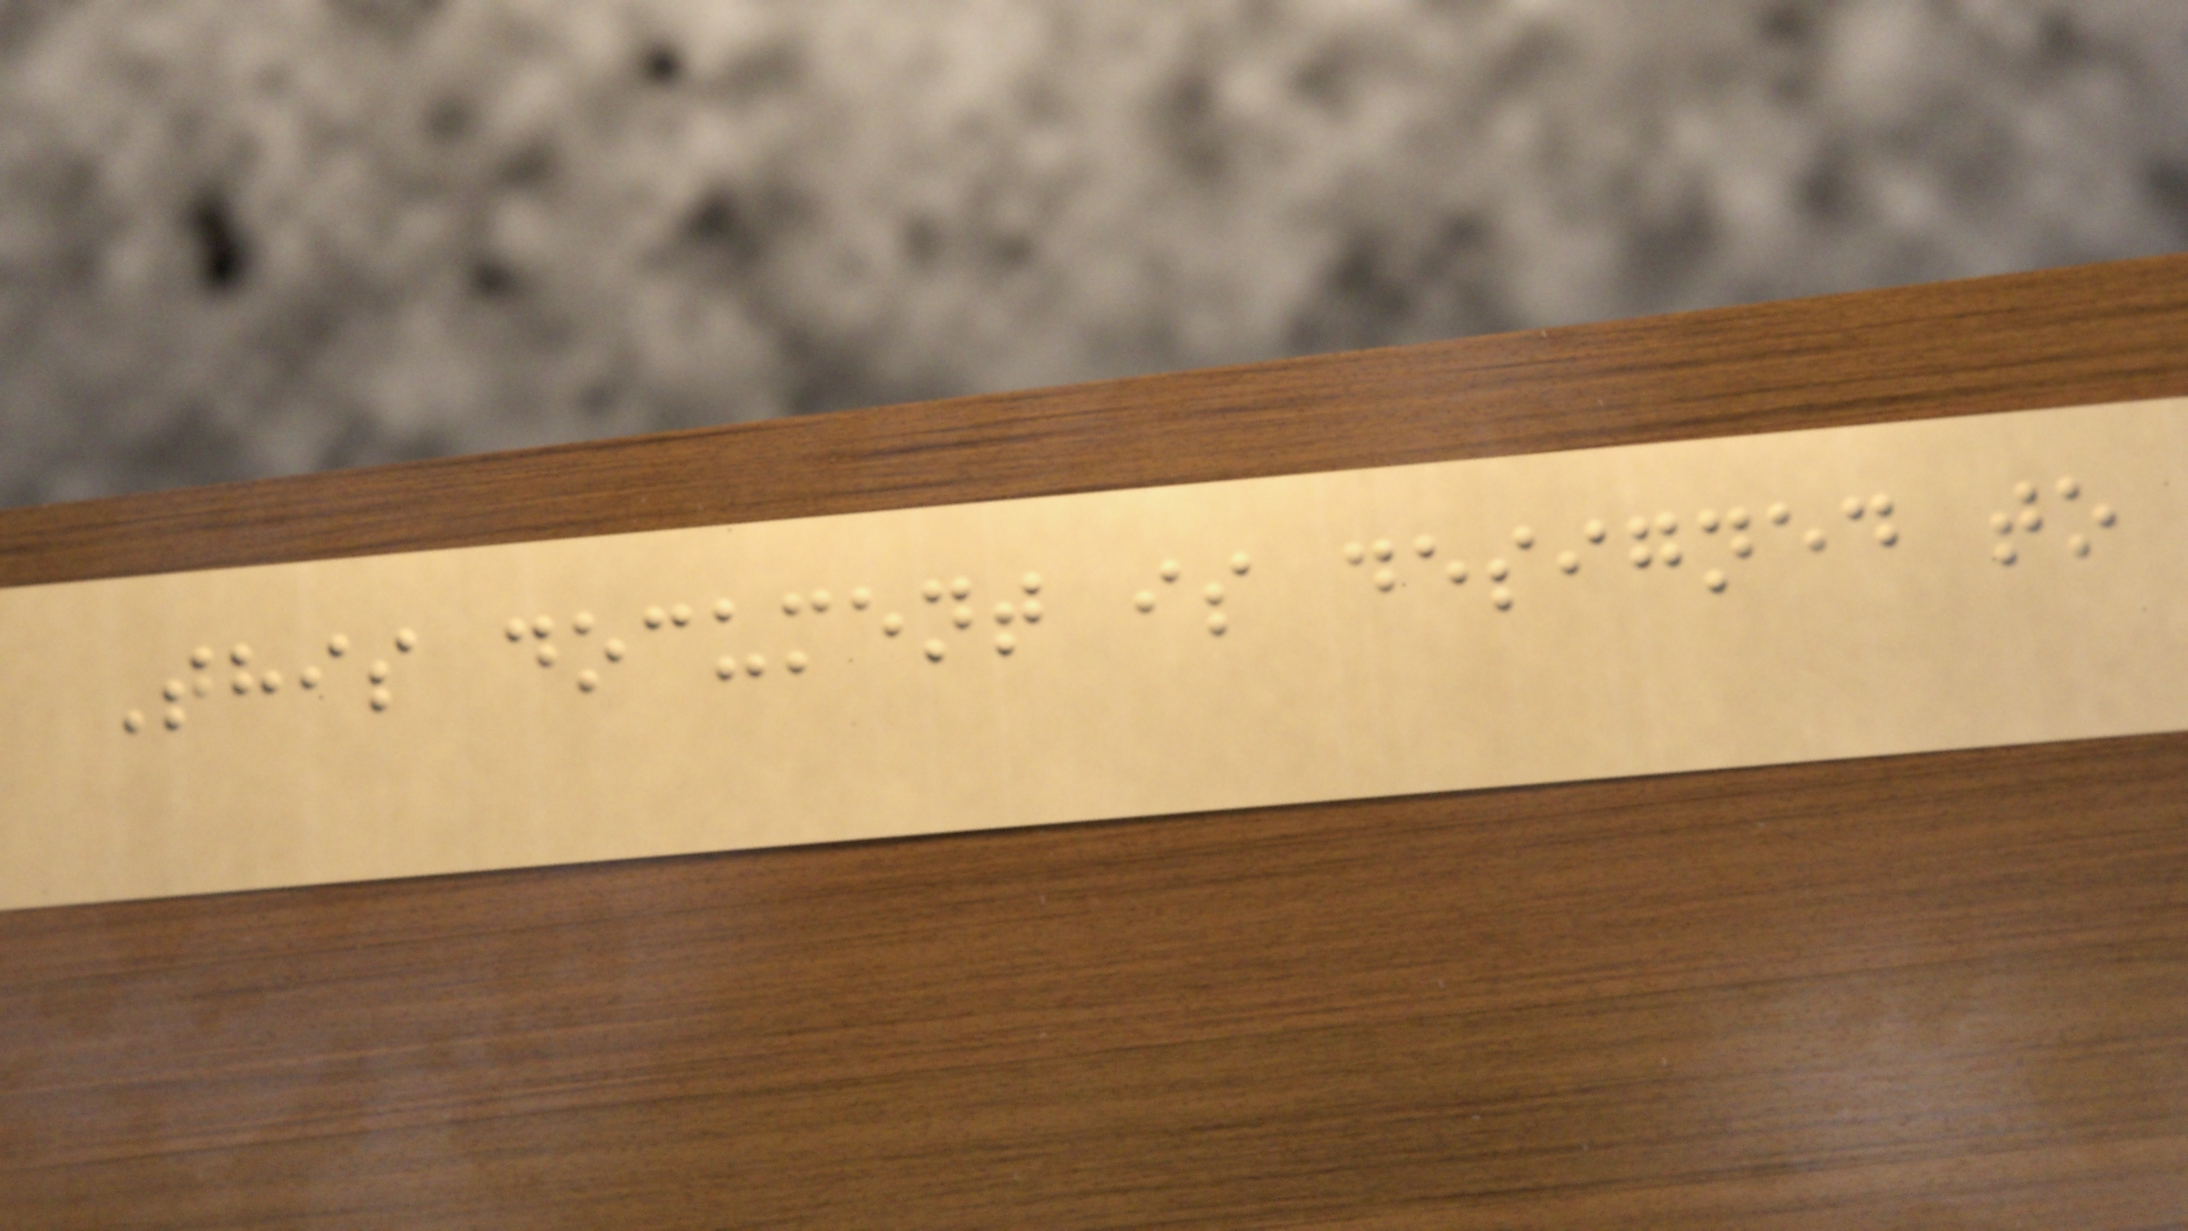This document is designed to
